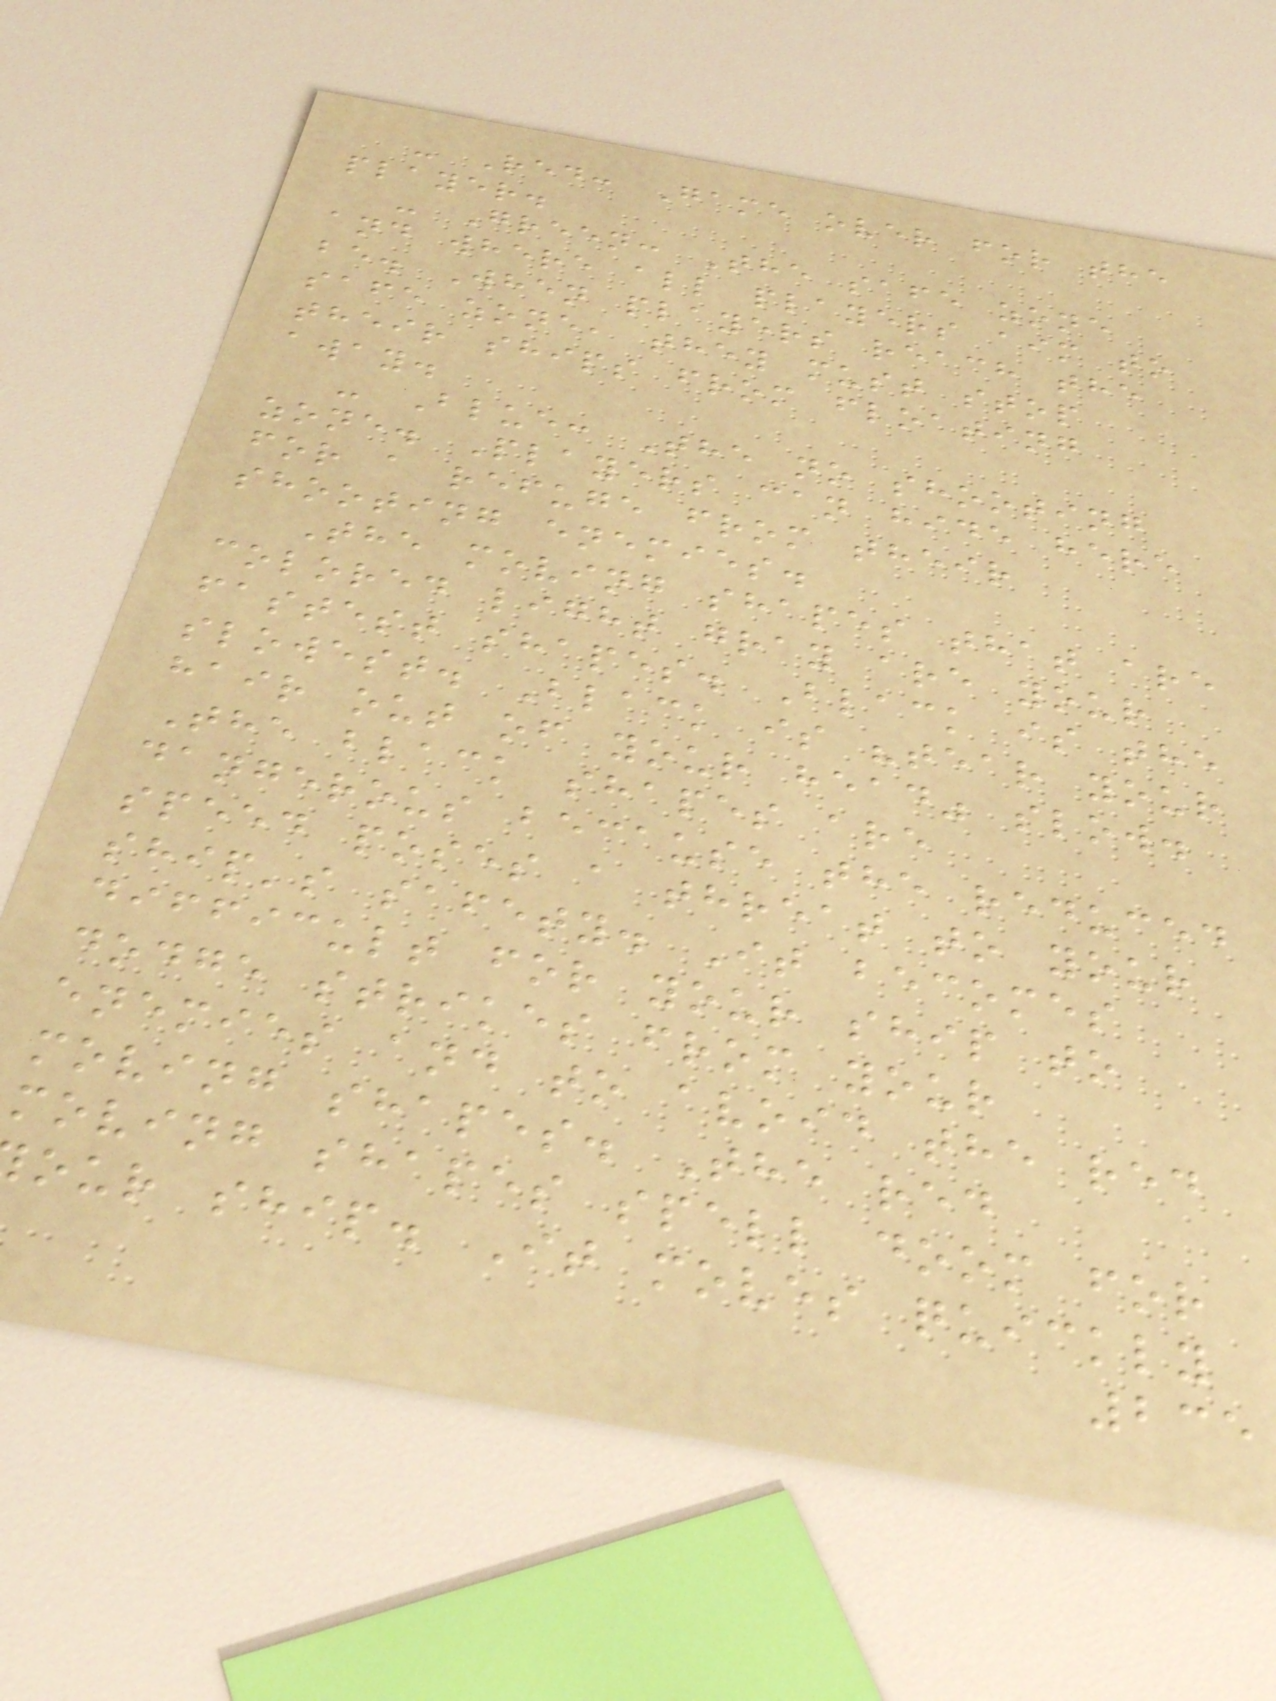- Red: Game over for the
player.
- Green: The safe zone
and where all players aim to
be. When players reach the
safe zone, they must stop
their ships from floating
away.
- Blue: The no shooting
zone. Players can hide here
for a refuge from their
shooting enemies.
The moving shapes that are
colored light gray are your
fastest shapes. Black is the
slowest. Black is "tear your
hair out of your head" slow.
The black shapes are
dangerous because the reduced
speed poses a threat to your
ship's safety. It becomes
difficult for your ship to
dodge strikes from your
enemies and to avoid the red
moving shapes. The red
moving shapes spell doom for
our ship. It moves quickly
235
